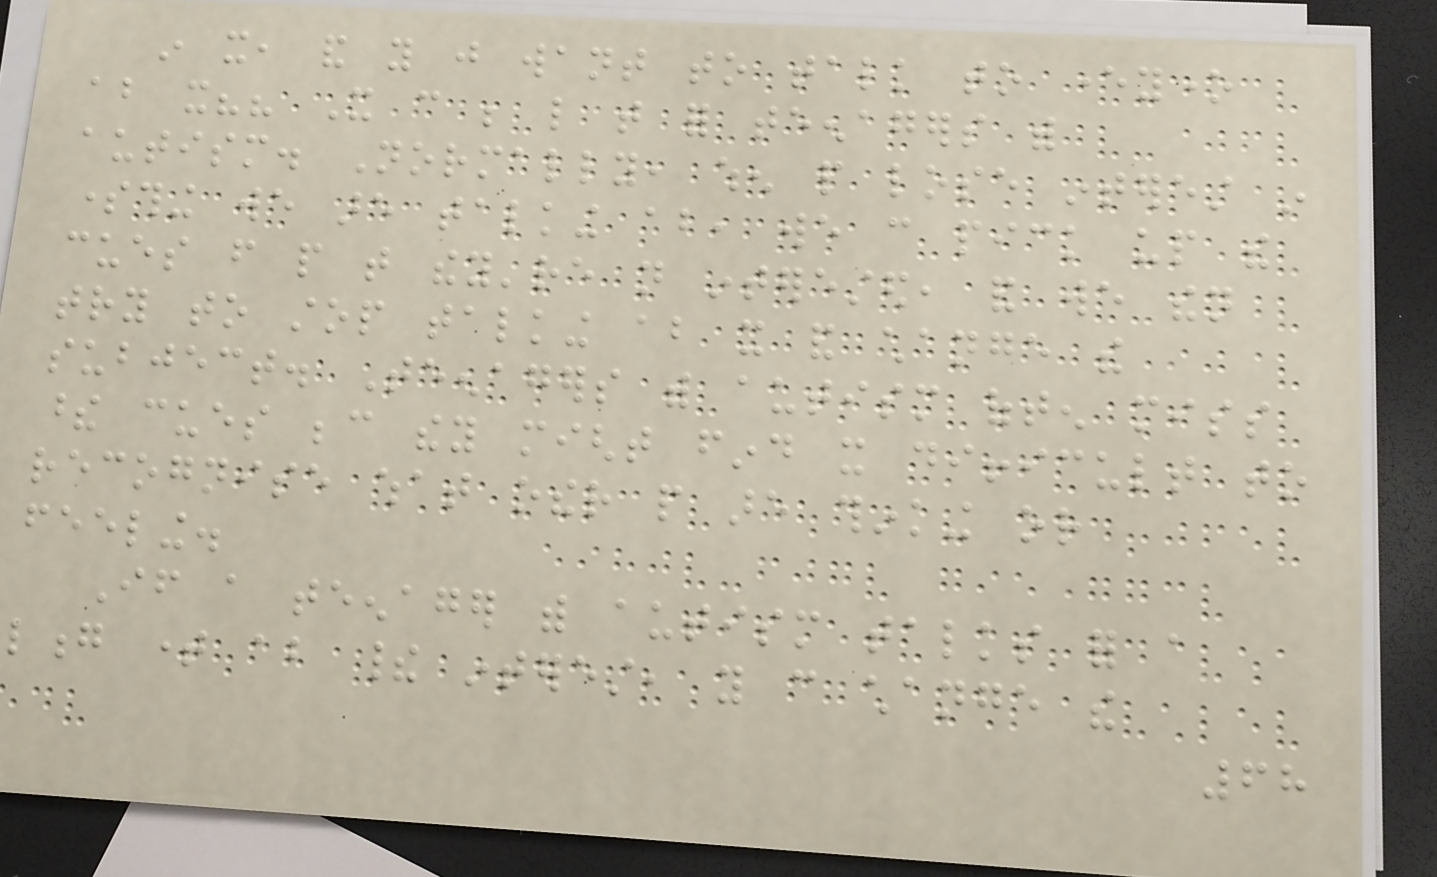in it, and you just want to talk to everyone
about it?? It can be like that for teenagers with
autism. Normally, when people lose interest in
something we are talking about, we can pick up the
cues from people that they're not interested, and we then
try to stop talking about it and change the
subject. Teenagers with autism often miss
these cues because they might find it difficult to
recognise what other people are thinking or
feeling.
If a teenager with autism talks for a
long time about their interest, you can change the
68
